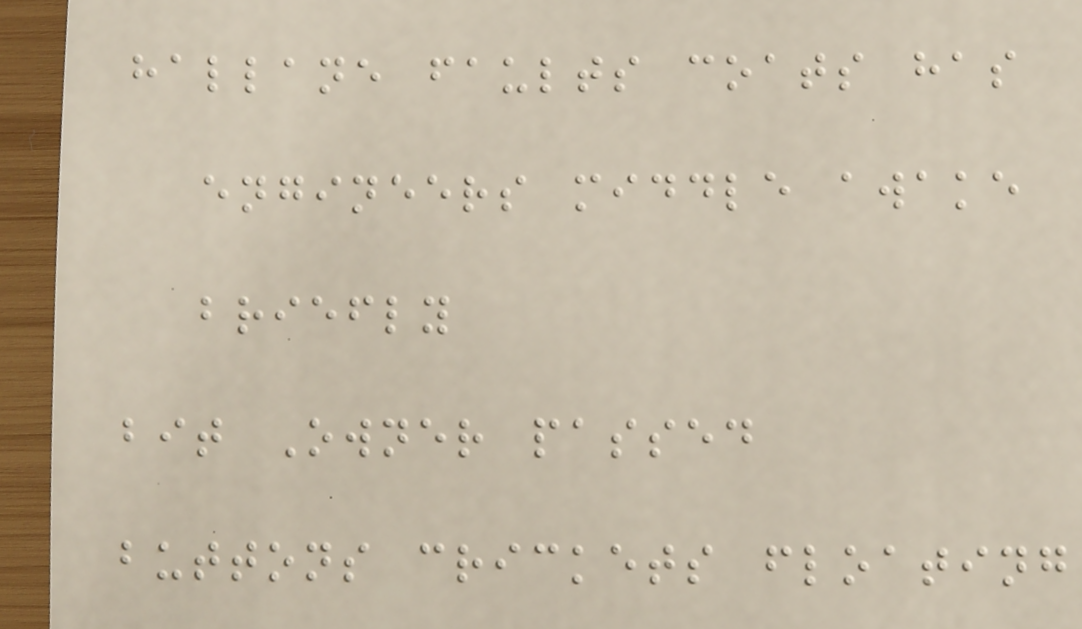hallane faults coats has
engineers middle awake
briefly
bit Owner passed
buttons crickets floating
